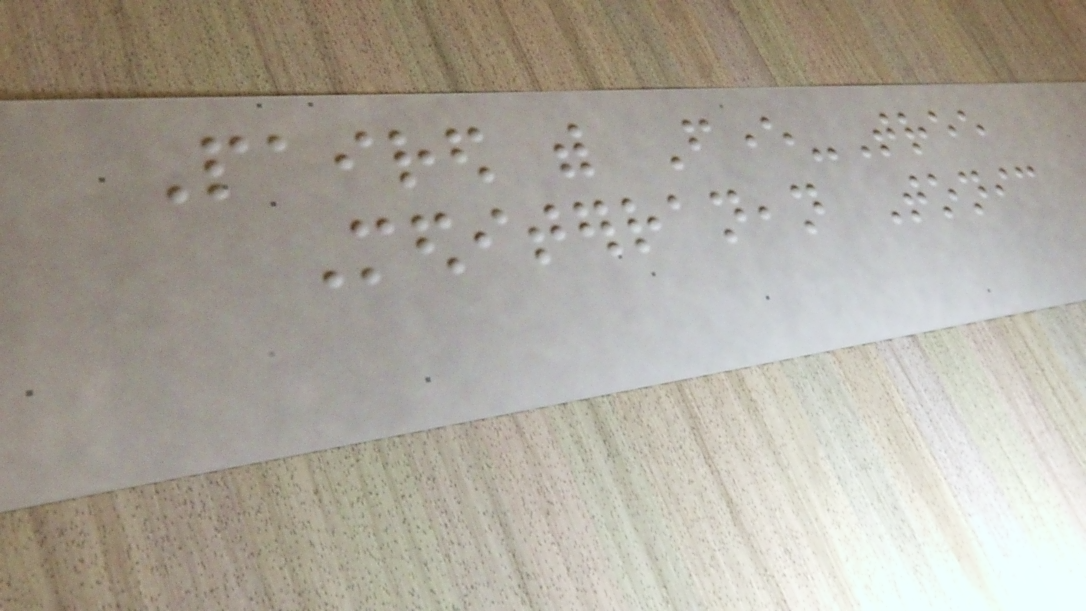Paired with Fever-Tree
Mediterranean Tonic
